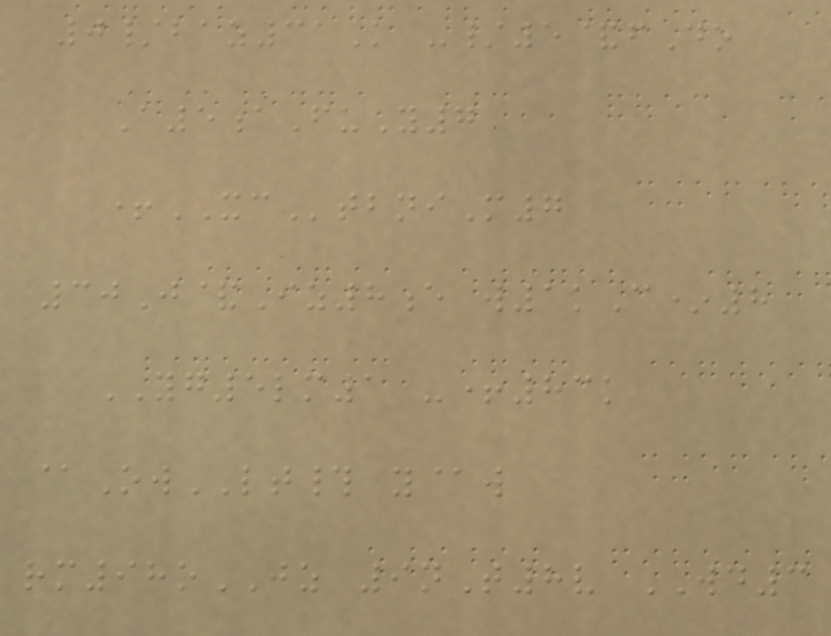0/baz31K -/5&fDo
A5aFuY7
+XCtbniM7
30J&Iz8e w1kC*8
YG5lm1 -+83k
@OwLT# y@w
rm98oJZ 9nT8v WD3
